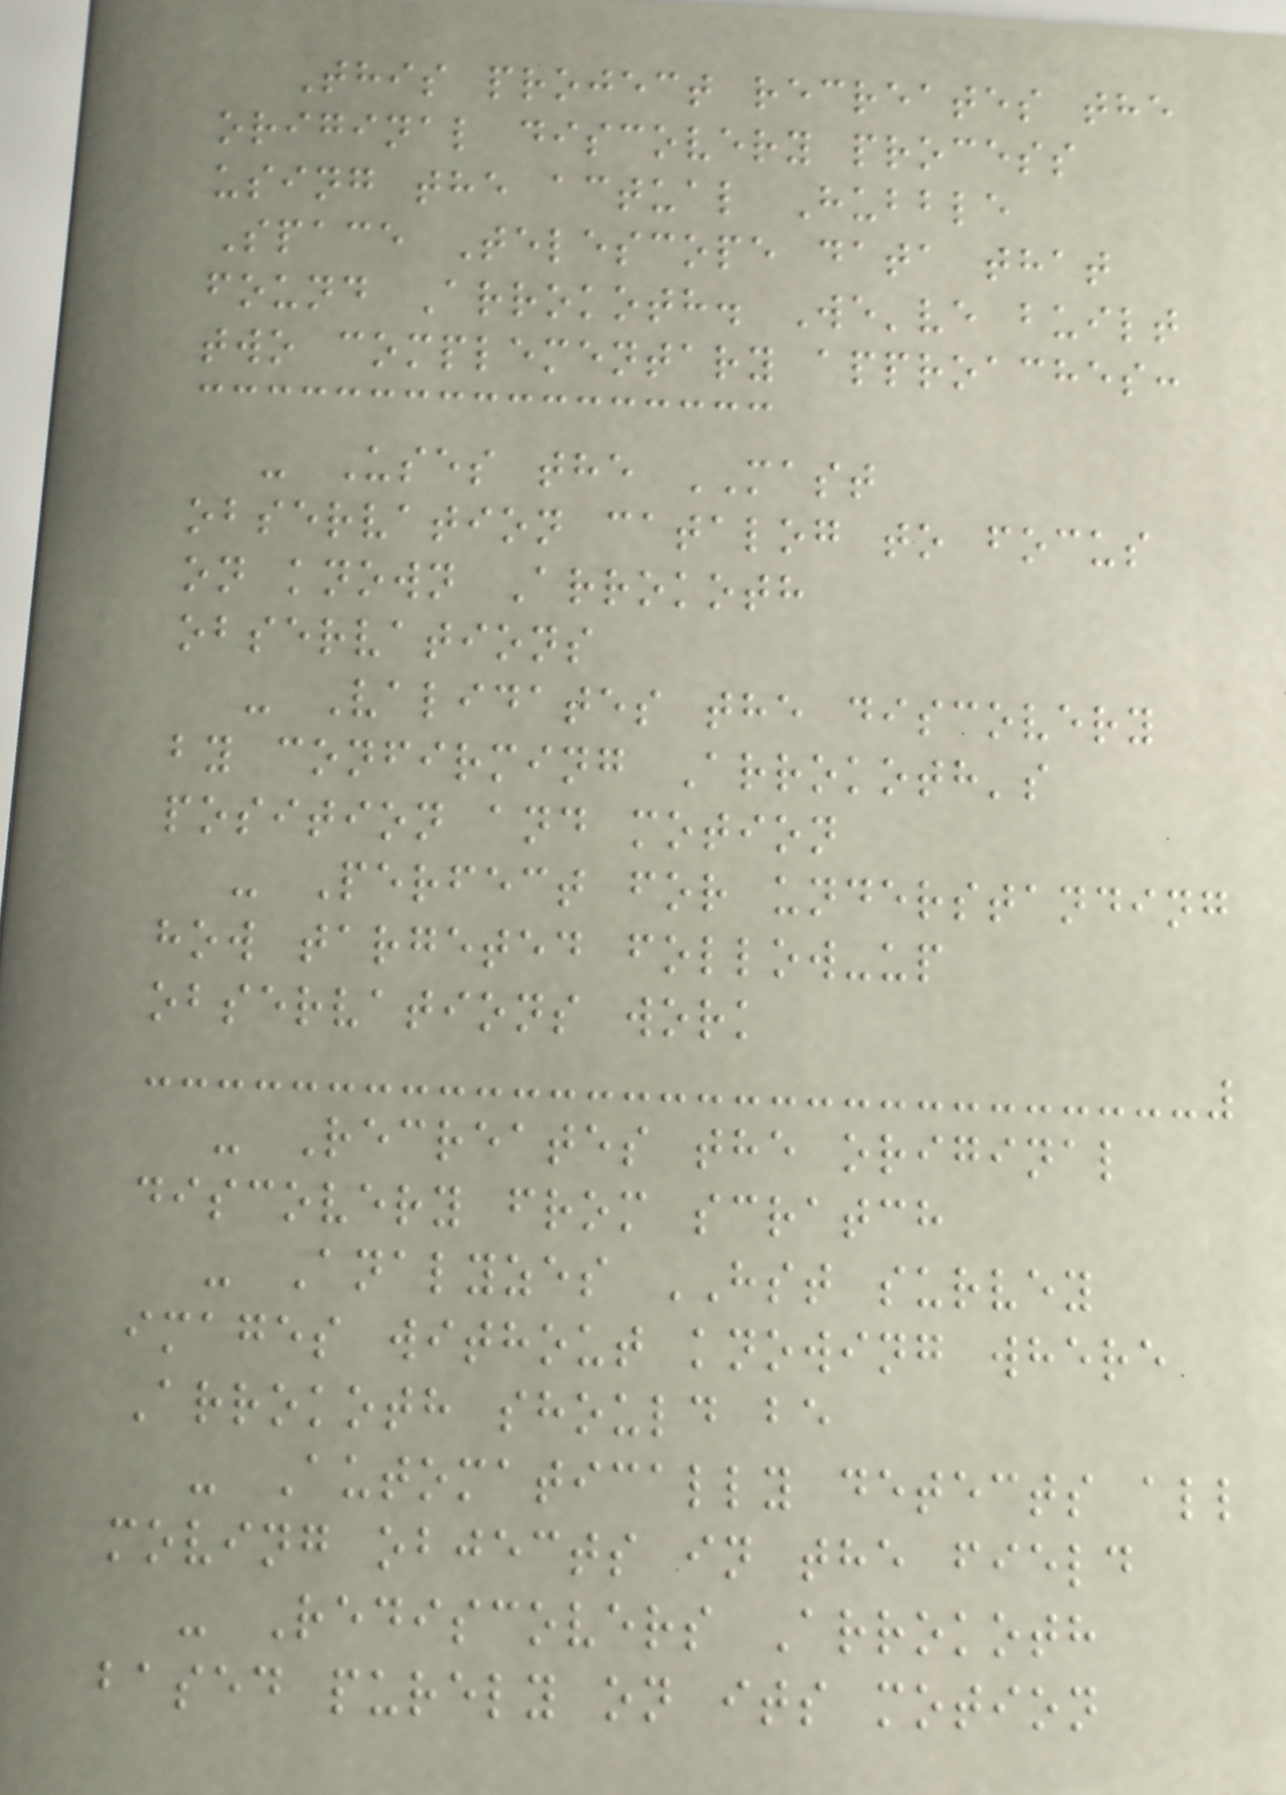This project recreates the
original discovery process
using the actual Hubble
Space Telescope data that
found Arrokoth. We've built
two complementary approaches:
- Uses the MAST
observation catalog to focus
on known Arrokoth
observations
- Validates the discovery
by confirming Arrokoth's
position and motion
- Perfect for understanding
how targeted follow-up
observations work
- Recreates the original
discovery from scratch
- Analyzes HST survey
images without knowing where
Arrokoth should be
- Automatically detects all
moving objects in the field
- Rediscovers Arrokoth
based purely on its motion
